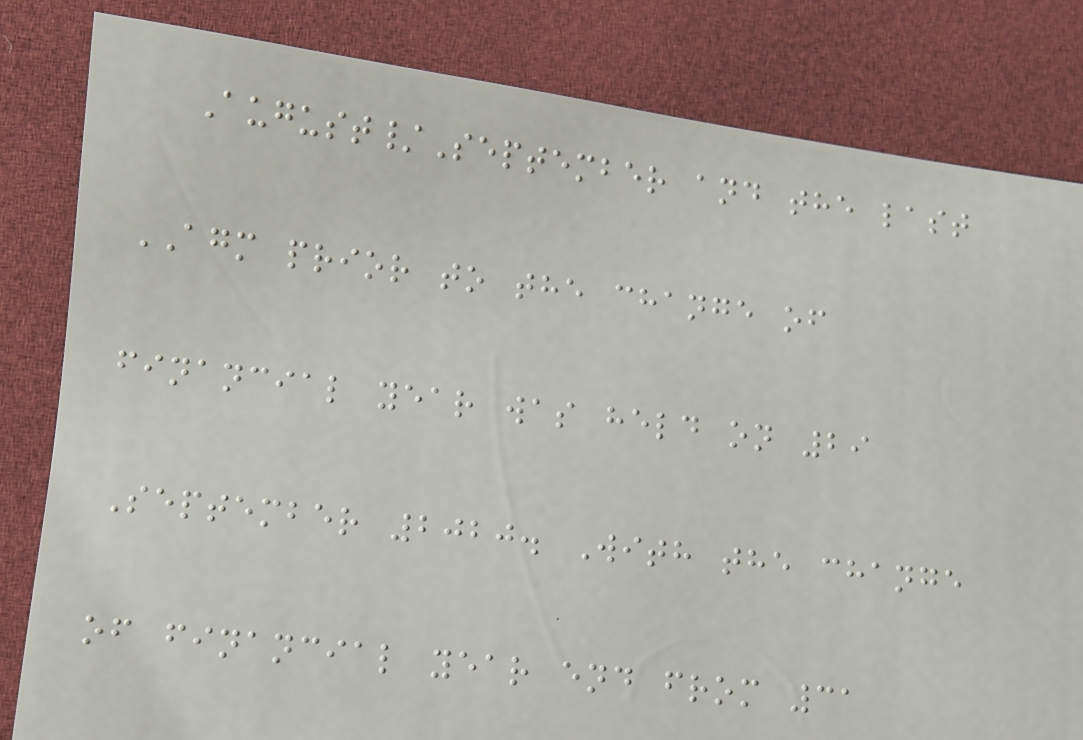August/September and the last
AGM prior to the change of
financial year was held on 29
September 2020. With the change
of financial year end from 31
